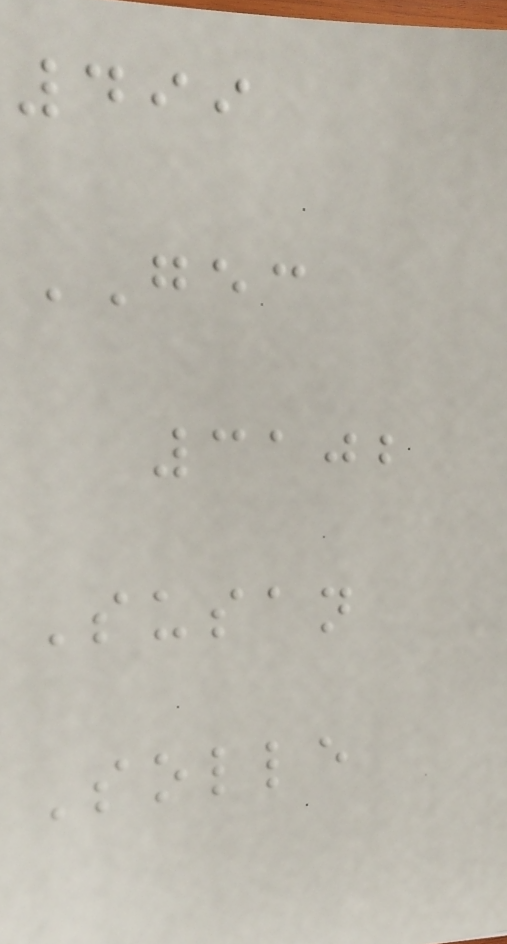499
GEC
3102
Susan
Solle
